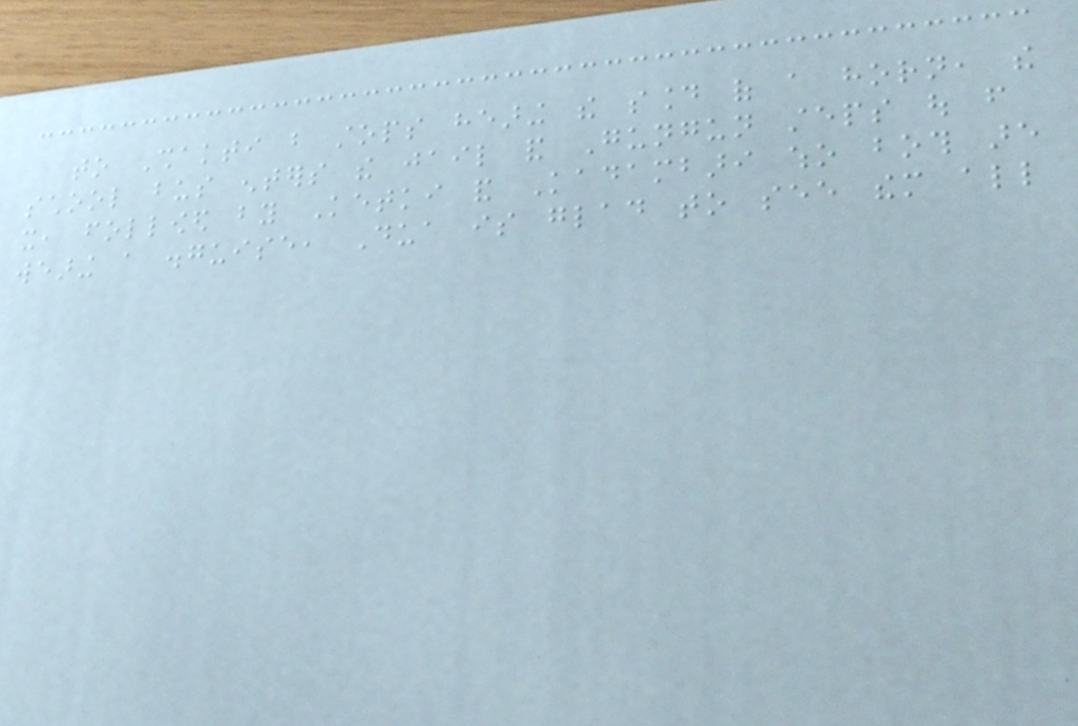to Shakti but stops hearing the sound of a horn, the
school bus enters the jail and Gungun steps out from
it, followed by Ketki and Kadambari who both are
wearing a disguise, Dua is glad to see them all
